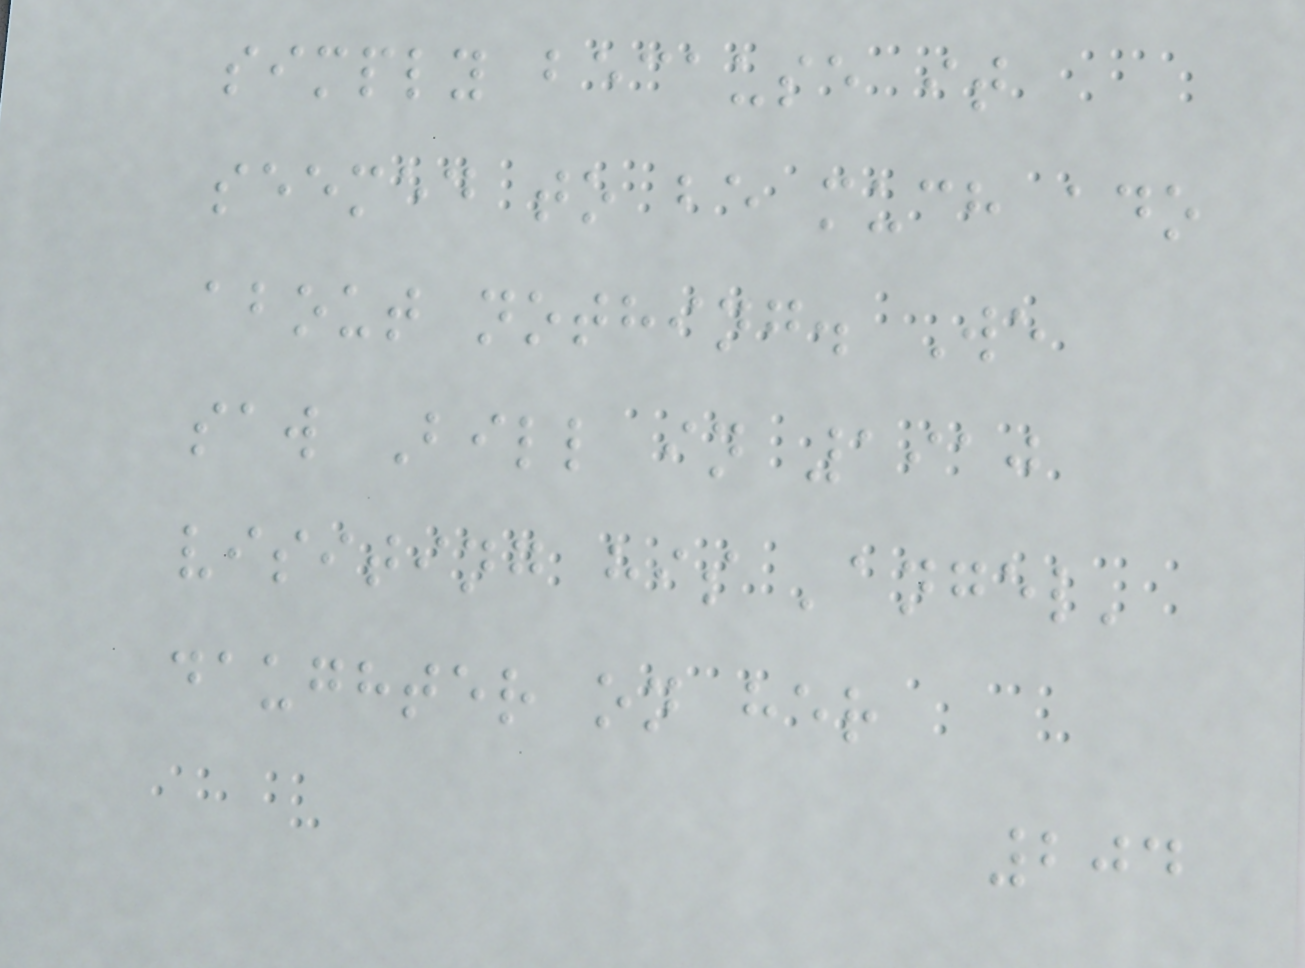simply because it
seemed to be much ado
about nothing. We
saw Bill in 1910
visiting his 'angel'
daughter on her
204
